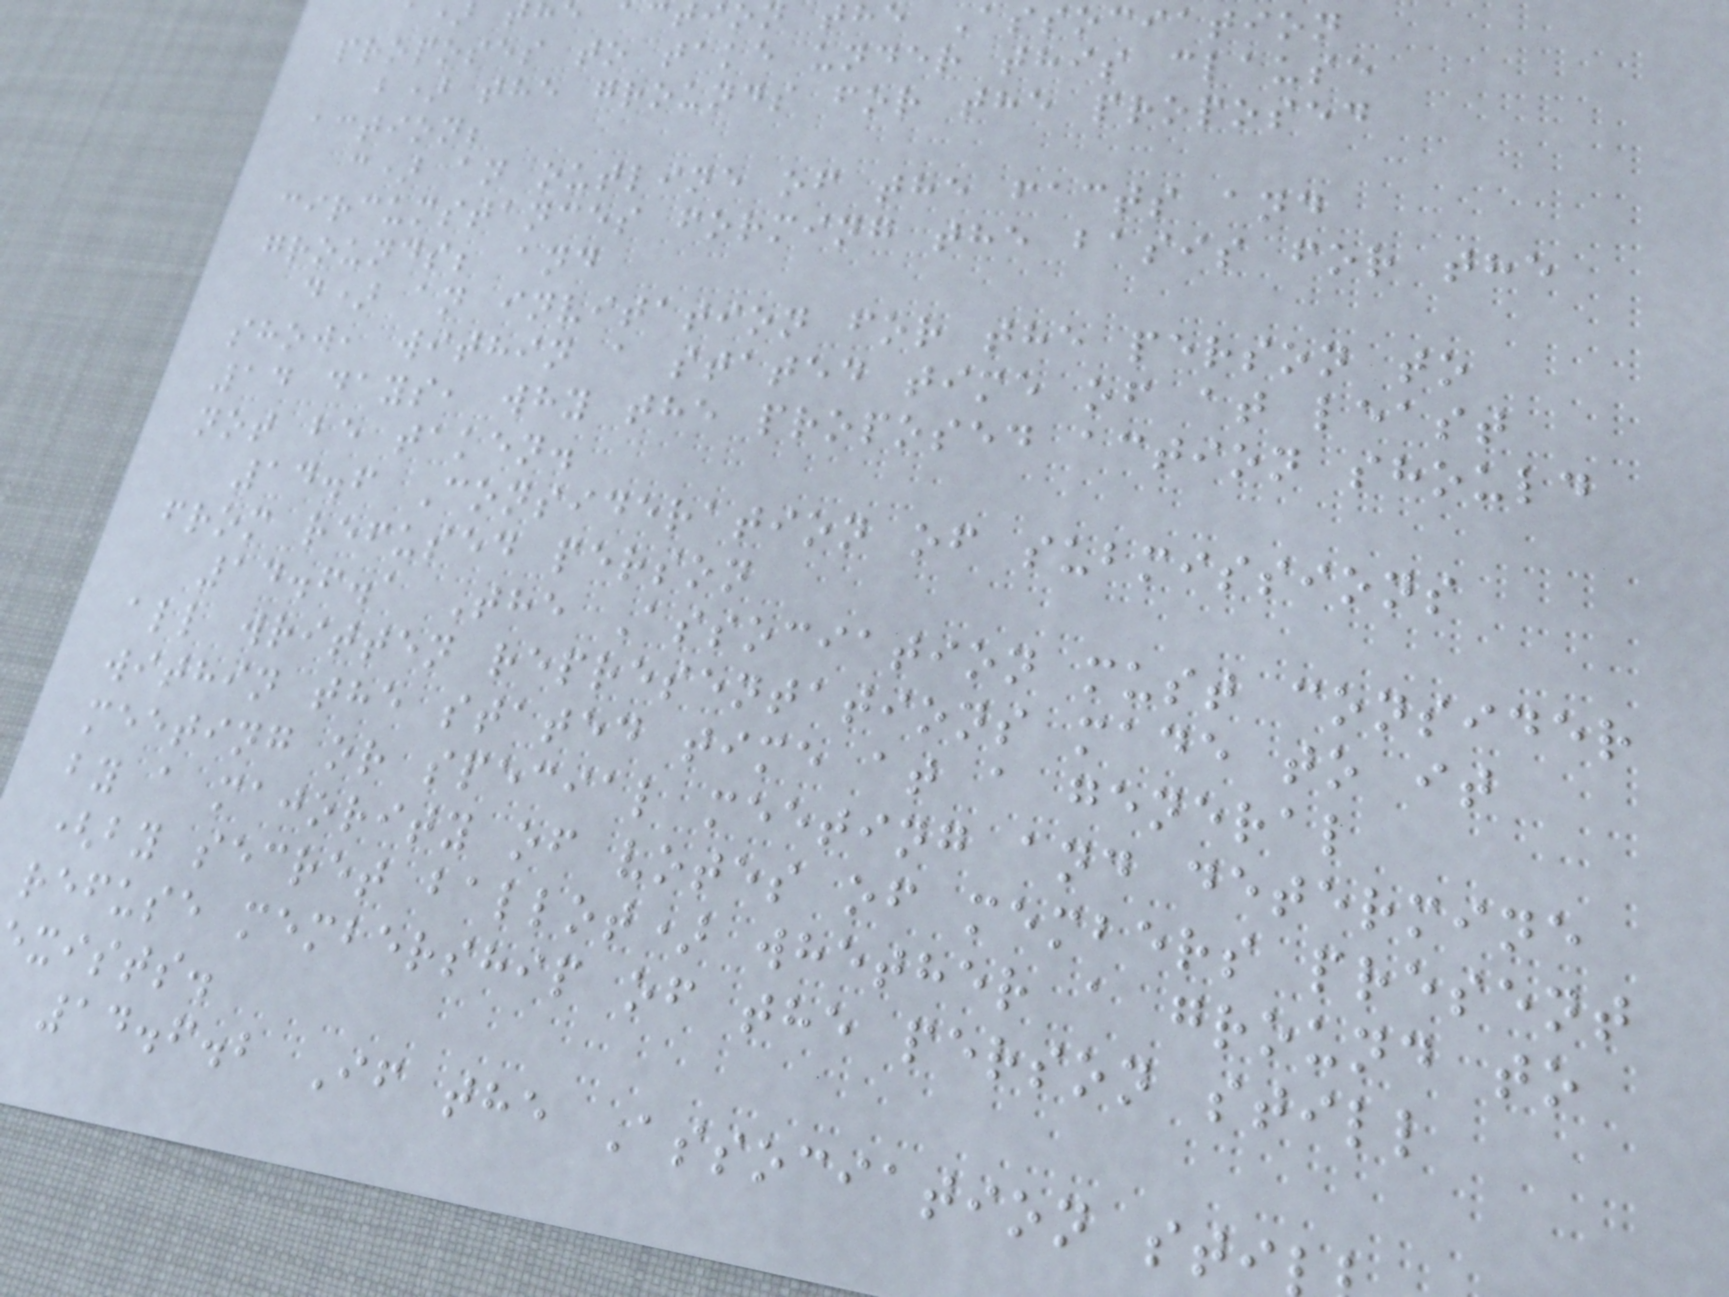a) the action the Association
proposes to take under this clause
b) the grounds for the proposed
action;
c) an outline of the facts and
circumstances forming the basis for the
grounds; and
d) an invitation for the person to
show, within a stated time of at least
14 days, why the proposed action should
not be taken.
14.6 Consideration of submissions
from refused person
14.6.1 The Association must consider
all written representations made to it
within the stated time at a general
meeting or special meeting and determine
by a majority of votes of members present
(by secret ballot) whether a ground to
refuse membership of the person still
xists.
14.6.2 If the Association sti
